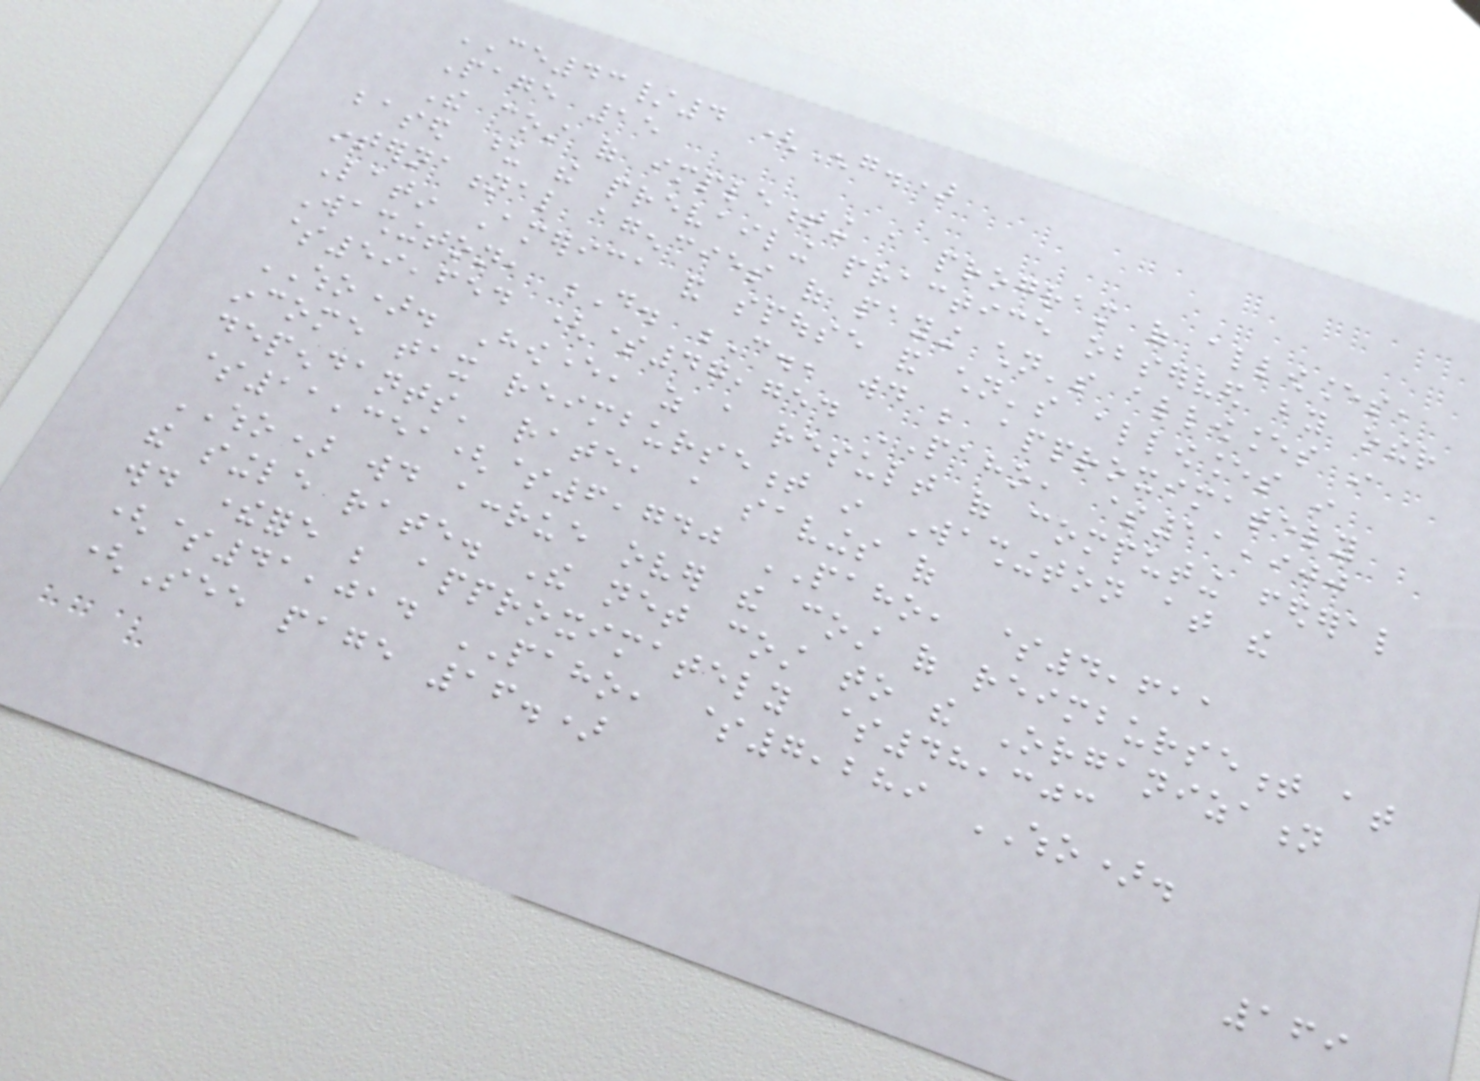CE43/4 (Eng.)
Page 15
The cost of implementing a program of allowances,
based upon the prevailing practice observed by other
international agencies of paying children's allowances in
Latin America and spouse and children's allowances in
Washington, D. C., would be approximately
$59,654 ($47,754 PAHO, $11,900
WHO). However, as a result of computing federal
income tax reimbursement in Washington at the
dependants' rate, a savings of
$11,351($6,740 PAHO, $4,611
WHO) would accrue over the cost of reimbursement at
the single rate. The net cost to the Organization
would therefore be approximately $48,303
($41,014 PAHO, $7,289 WHO).
(See page 16.)
169
